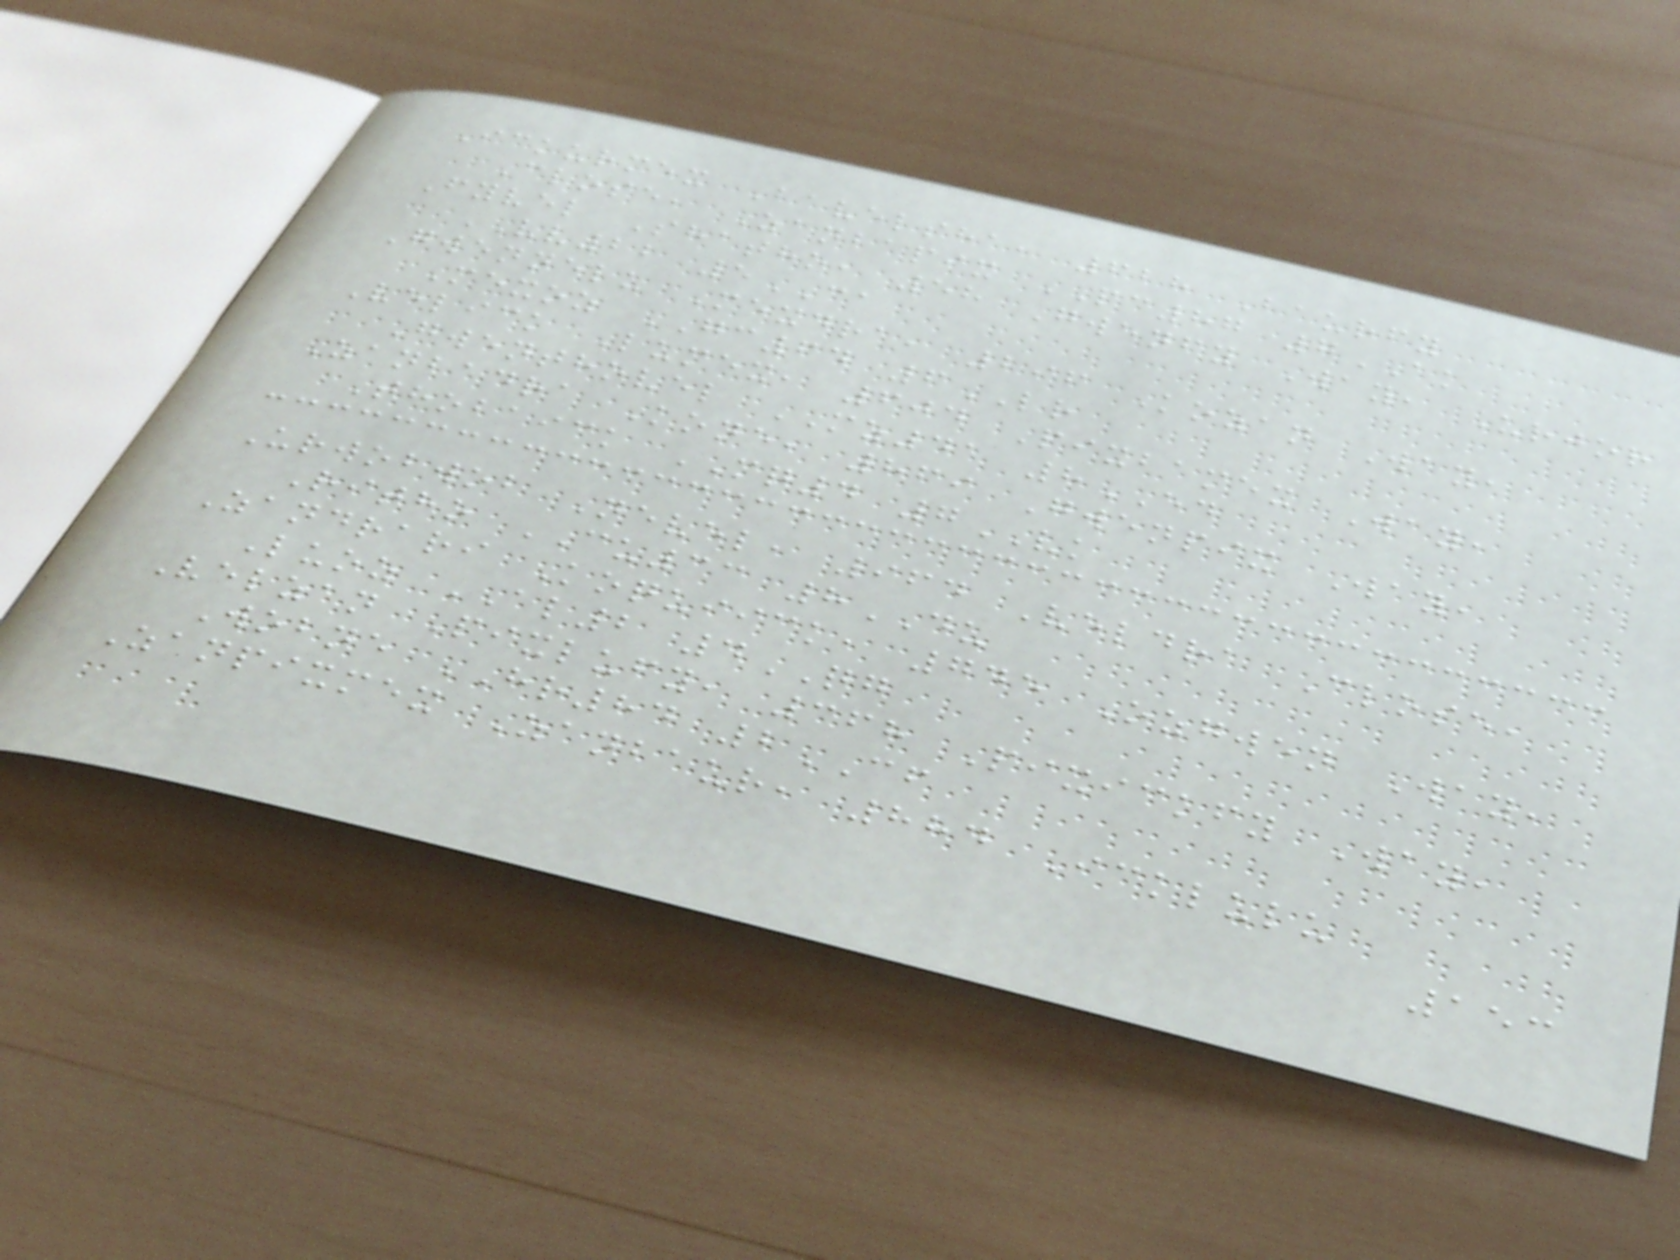Ickurmex Bavelsha, 628 Baurfy
Close, Zanbapix PC87 7AK
Fyvel Shatho, 58 Gwenfy Way, Urjor
VV22 5CA
Gwennelu Mexdra, 296 Kozan Way,
Mexoz GC64 6LR
Velick Lumex, 604 Pixbamex Way,
Gwenthovel MZ41 8ED
Zanbadra Kone, 869 Gwenpix Way,
Thobaick MQ4 7VK
Urwobwob Nevel, 964 Veldra Close,
Ritho CU33 8DU
Zandrari Koquiick, 745 Ozgwen Way,
Luoz AL2 4QG
Velzan Pixlufy, 368 Pixickfy Way,
Wobne HR84 2CF
Zanpixmex Zanbaur, 884 Icklulu
153
